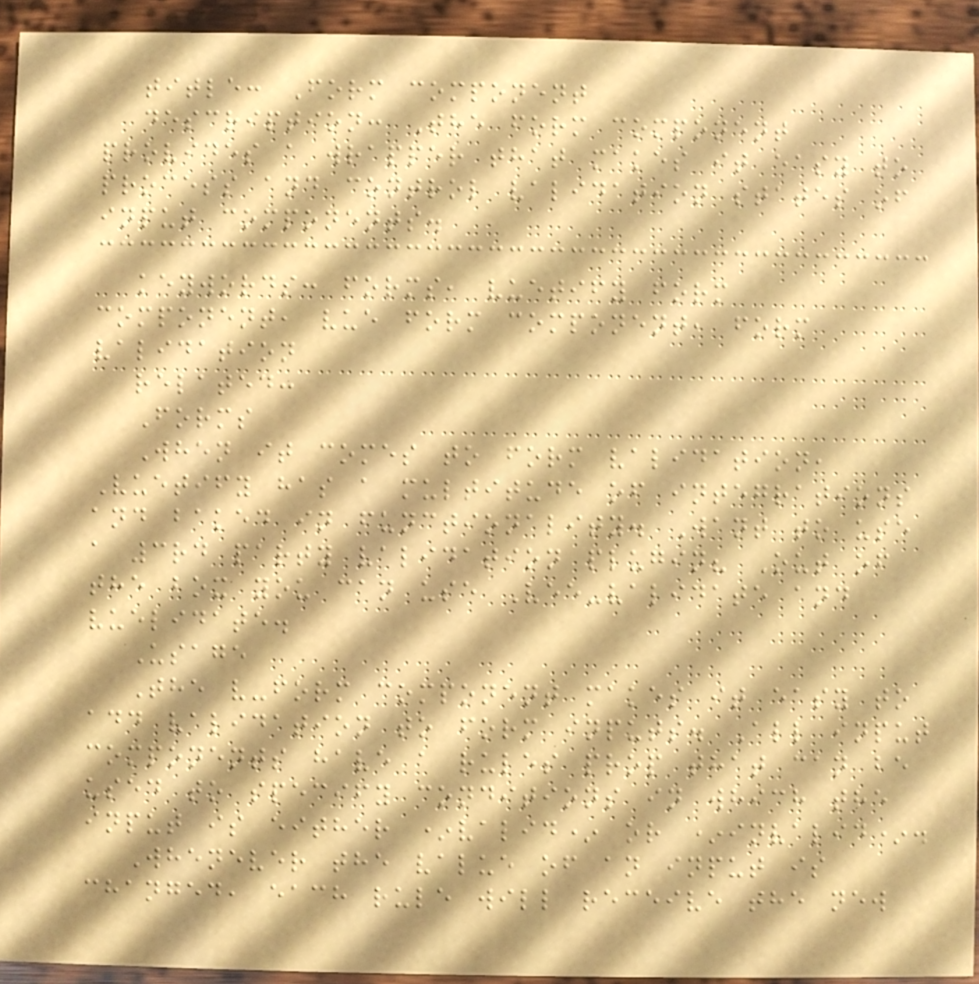title: Form component
description: The form component
provides a wrapper that makes it easy to
process and control validation states of
input components.
keywords: forms, vuetify form
component, vue form component, form
validation
related:
Forms
When it comes to form validation,
Vuetify has a multitude of integrations
and baked in functionality. Want to use
a 3rd party validation plugin? Out of
the box you can use Vee-validate and
vuelidate.
Usage
The v-form component makes it easy to
add validation to form inputs. All input
components have a rules prop that can be
used to specify conditions in which the
input is either *valid* or *invalid*.
Whenever the value of an input is
changed, each rule will receive the new
